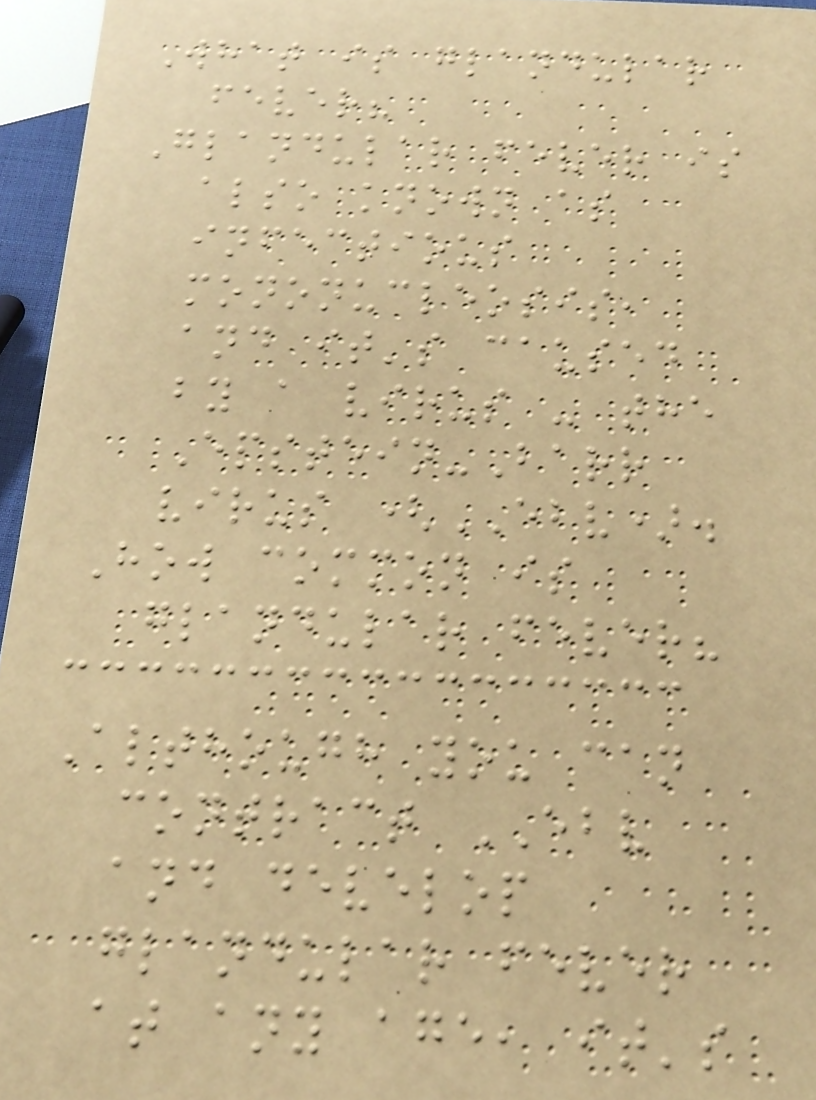What is glandular
fever?
Glandular fever is
also known as
infectious
mononucleosis,
and it's caused
by a virus - the
Epstein-Barr
virus (EBV).
How common is
glandular fever?
Although you can
contract EBV
and develop
glandular fever
at any age, it's
